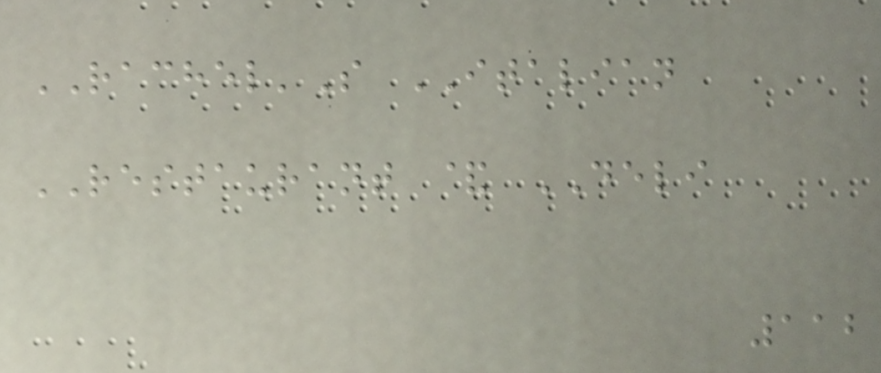RACHEL'S ITALIAN
RESTAURANT & DELI
112
